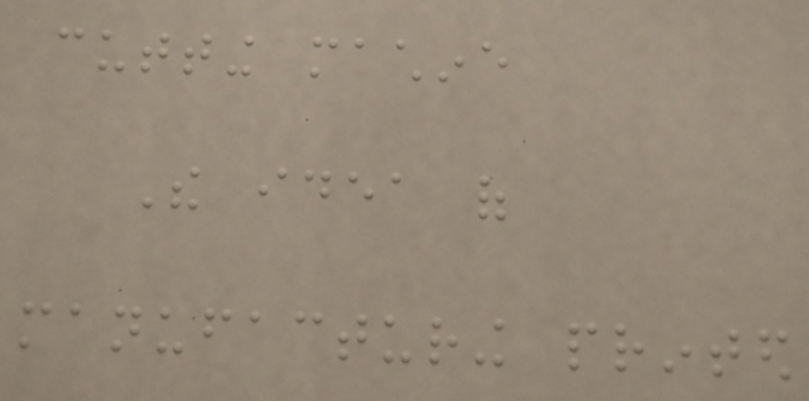cutting machine
The idea of
manufacturing printed
